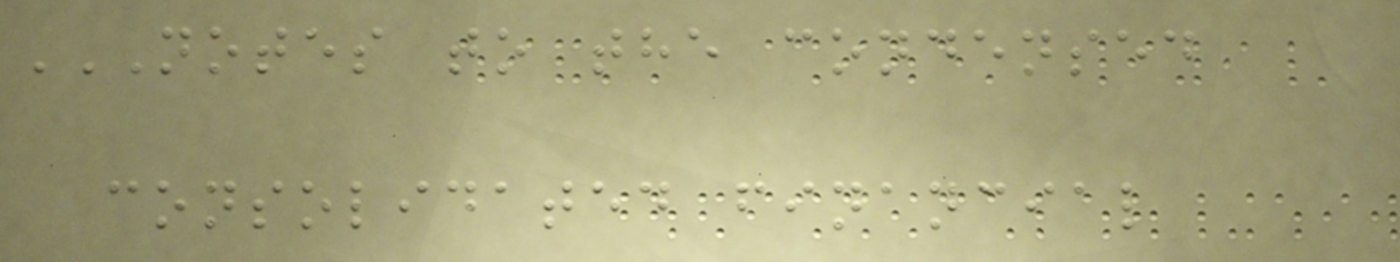NOTES TO THE CONDENSED
CONSOLIDATED FINANCIAL
